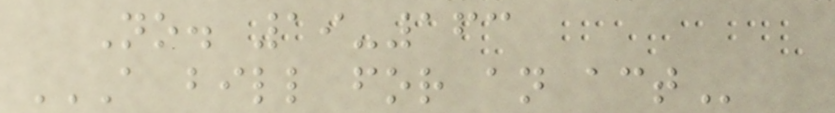No. 19-163
A BILL FOR AN ACT
